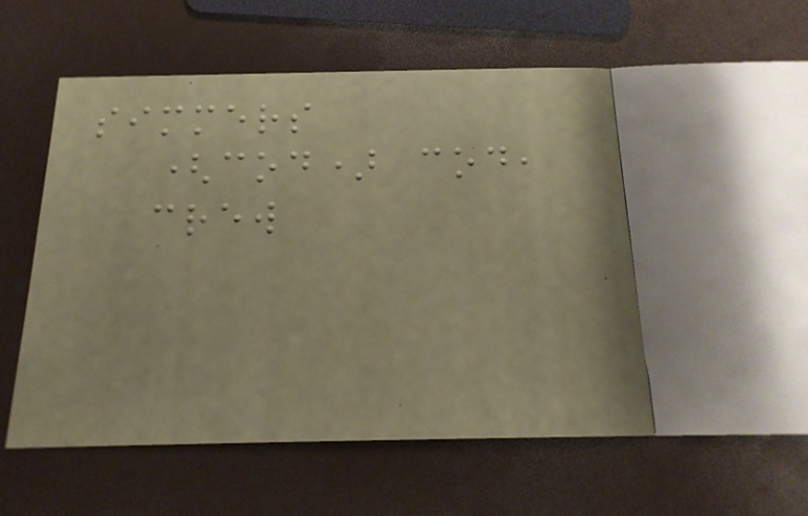simmers
(cod) cod,
crew
